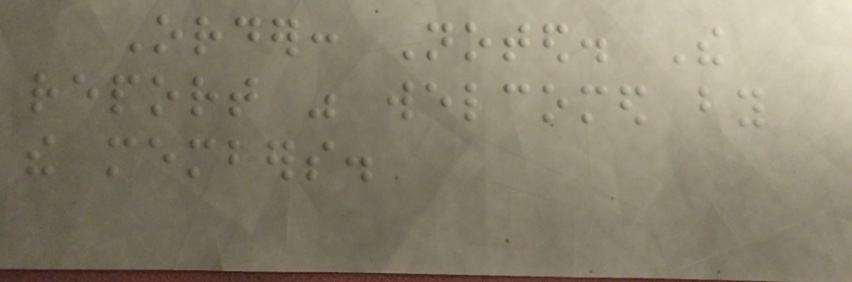Order: Noted. The
report was welcomed by
the members.
